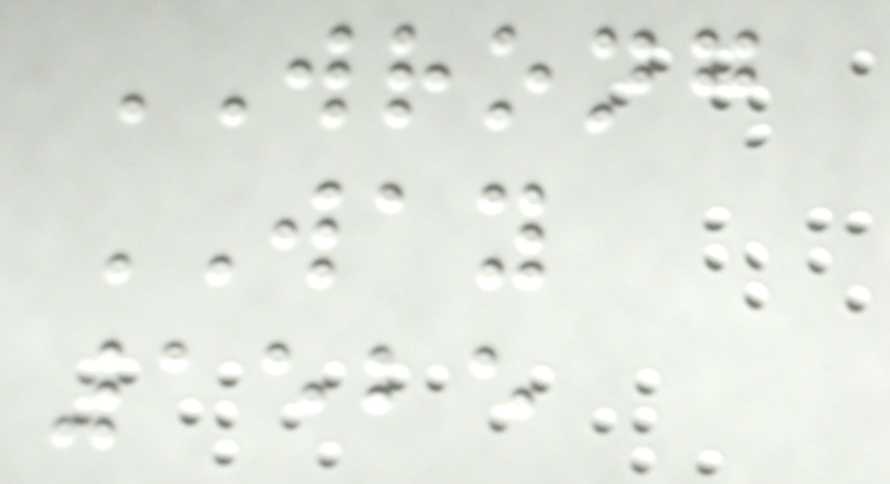WRONG
WAY
1525
